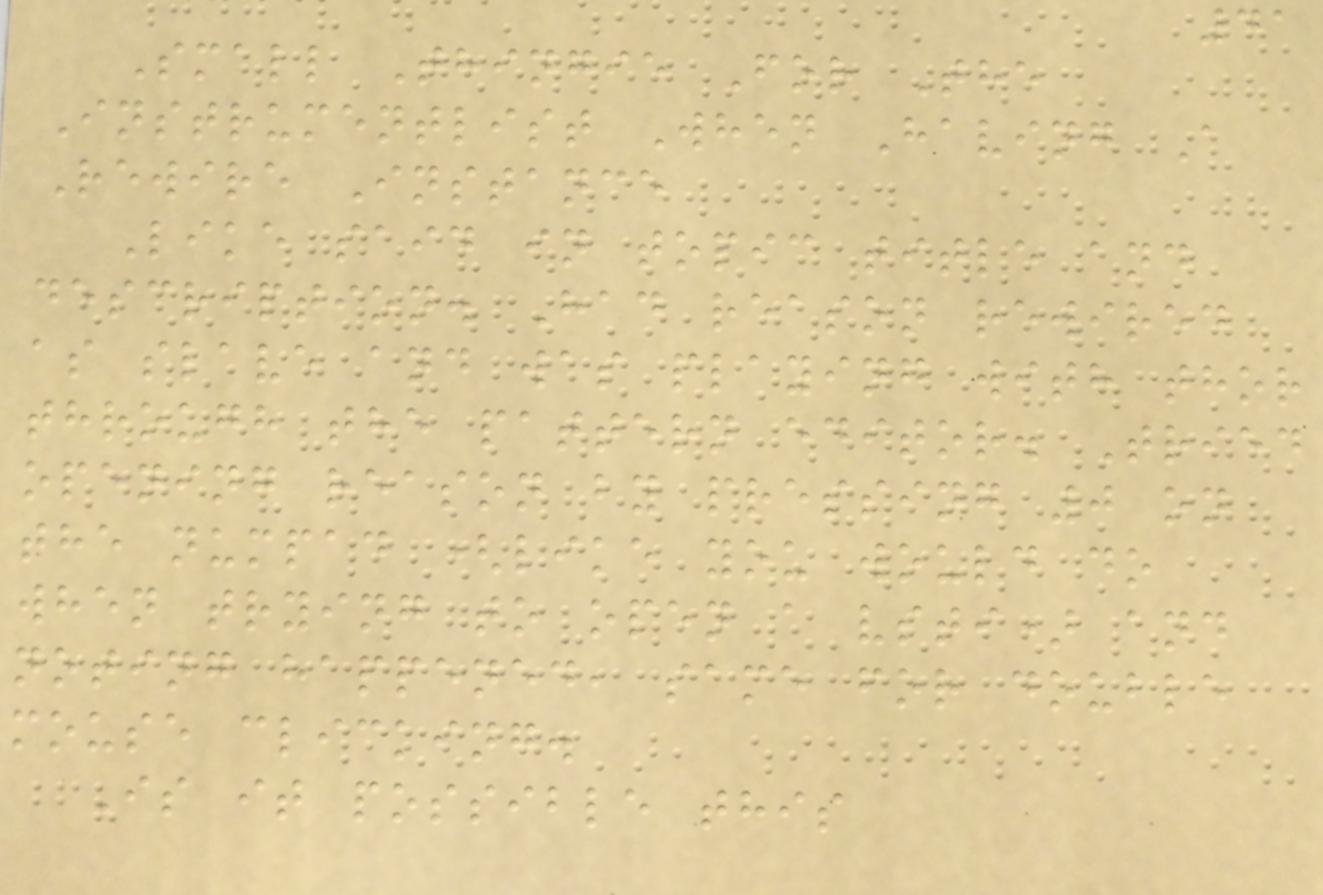41
Small Thingie For The
Instrumentlist When Having A
Rewire Instance
Like said in topic title and
description. Had reason rewired
as slave and was playing with thor
through the pattern editor. Tried
opening reason by pressing 0 on
the numpad (like you would do
when trying to open a vsti) and
noting happened, same for double
mouse clicking.
Is it possible this
